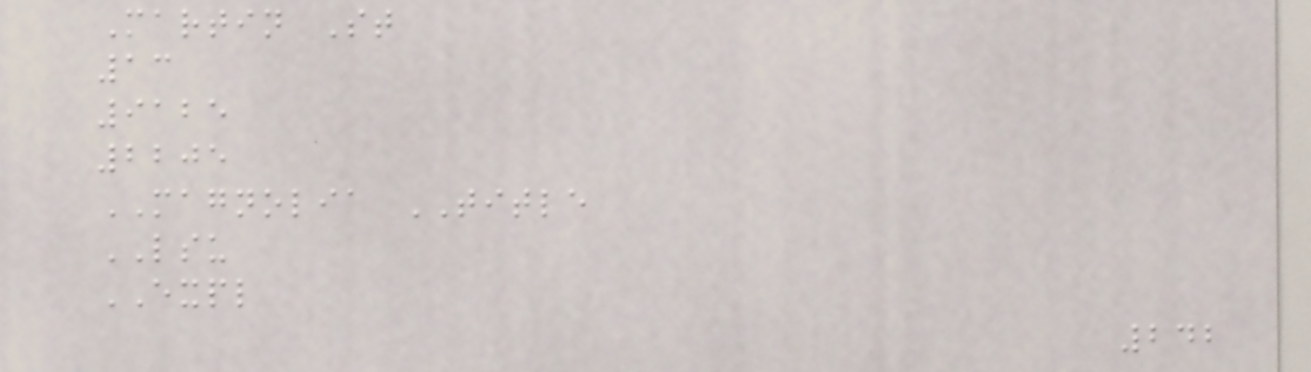Martin St
13
9125
2205
MAGNOLIA TITLE
LSU
EXPL
242
